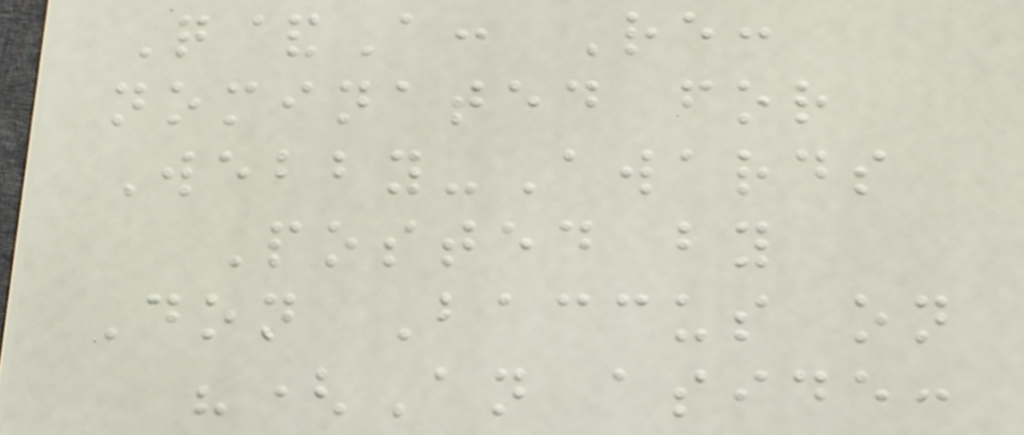Q&A: Re:
nominated for
Webby-Awards
Posted by
Don Baccus on
"(An aside:
